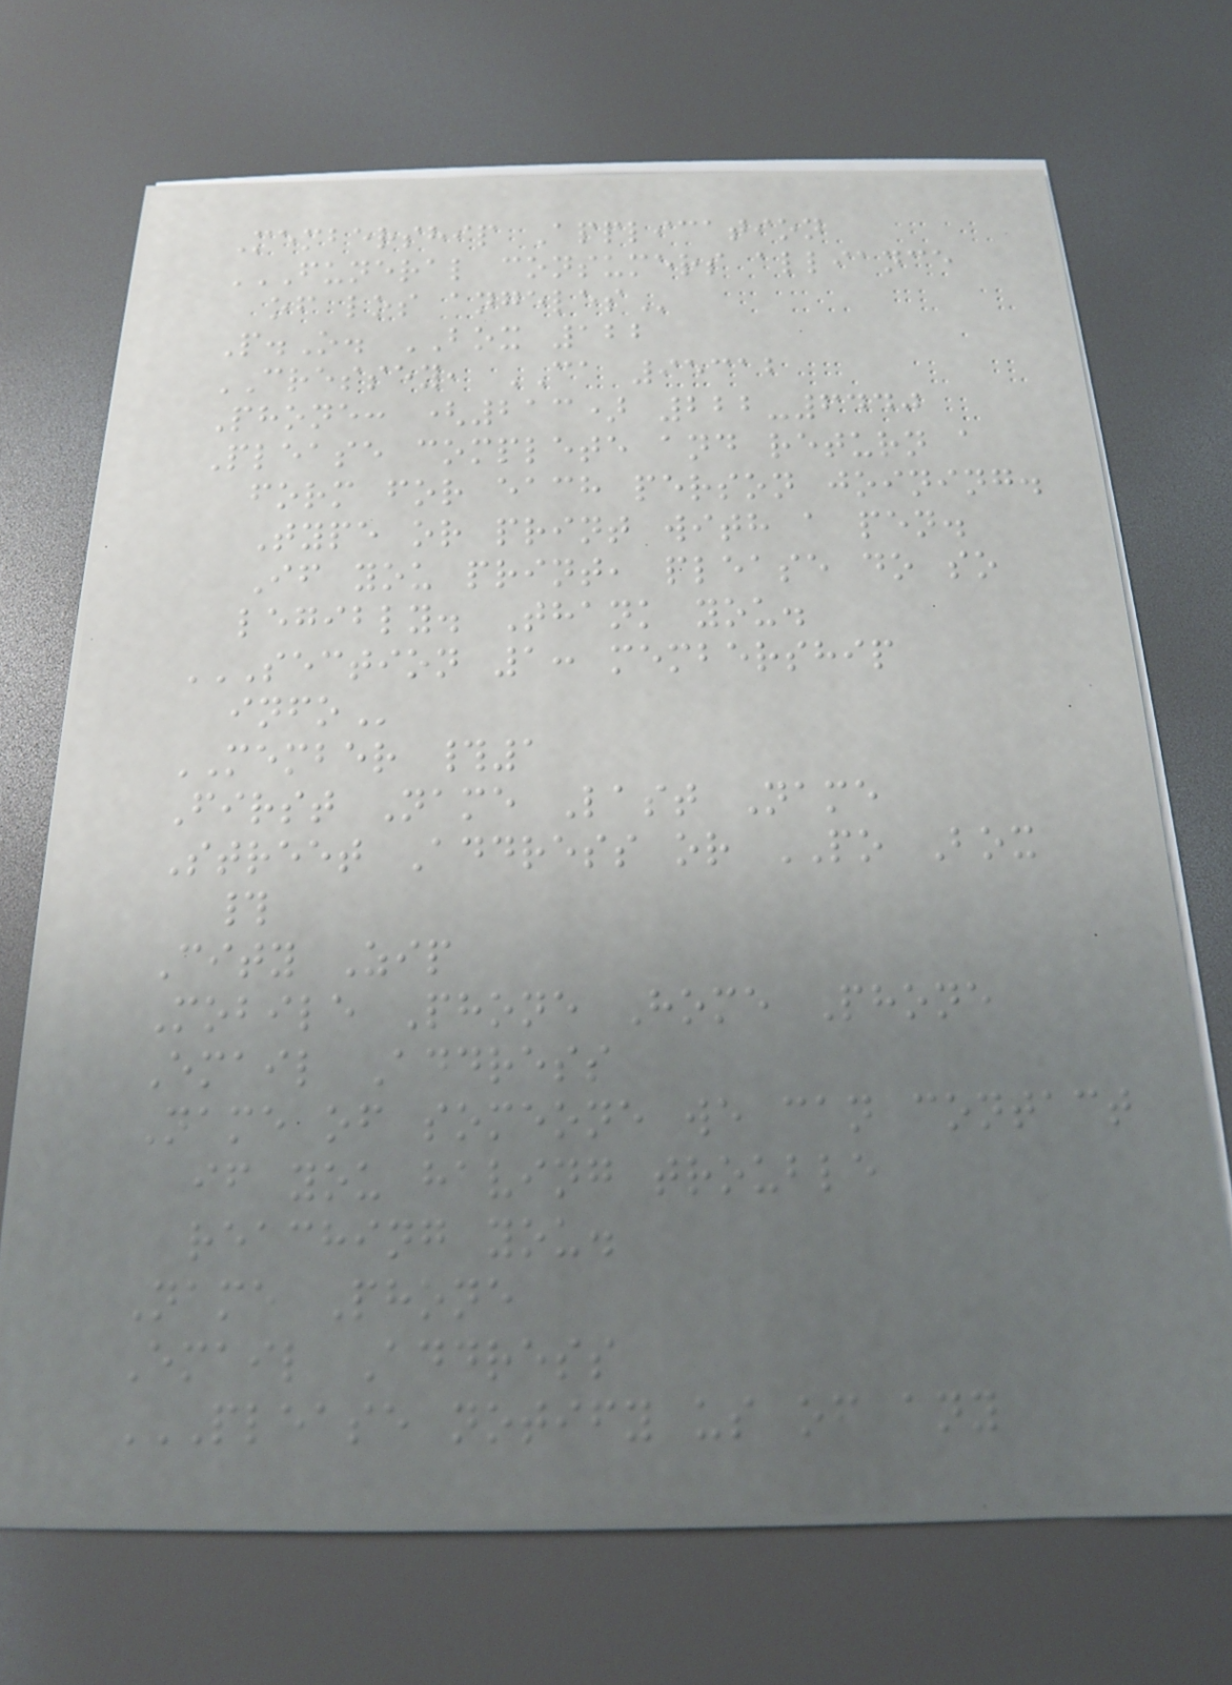Membership Application
FUNERAL CONSUMERS ALLIANCE
OF LOS ANGELES
P.O. BOX 122
CRESSEY, CA 95312
Phone: (213) 222-6440
Please complete and return a
form for each person joining.
Type or print with a pen.
If you print, please do so
legibly. Thank you.
SECTION 1: MEMBERSHIP
INFO
MEMBER #1
First Name Last Name
Street Address or PO Box
#
City Zip
Mobile Phone Home Phone
Email Address
Name of someone we can contact
if you having trouble
reaching you.
Name Phone
Email Address
PLEASE NOTIFY US OF ANY
